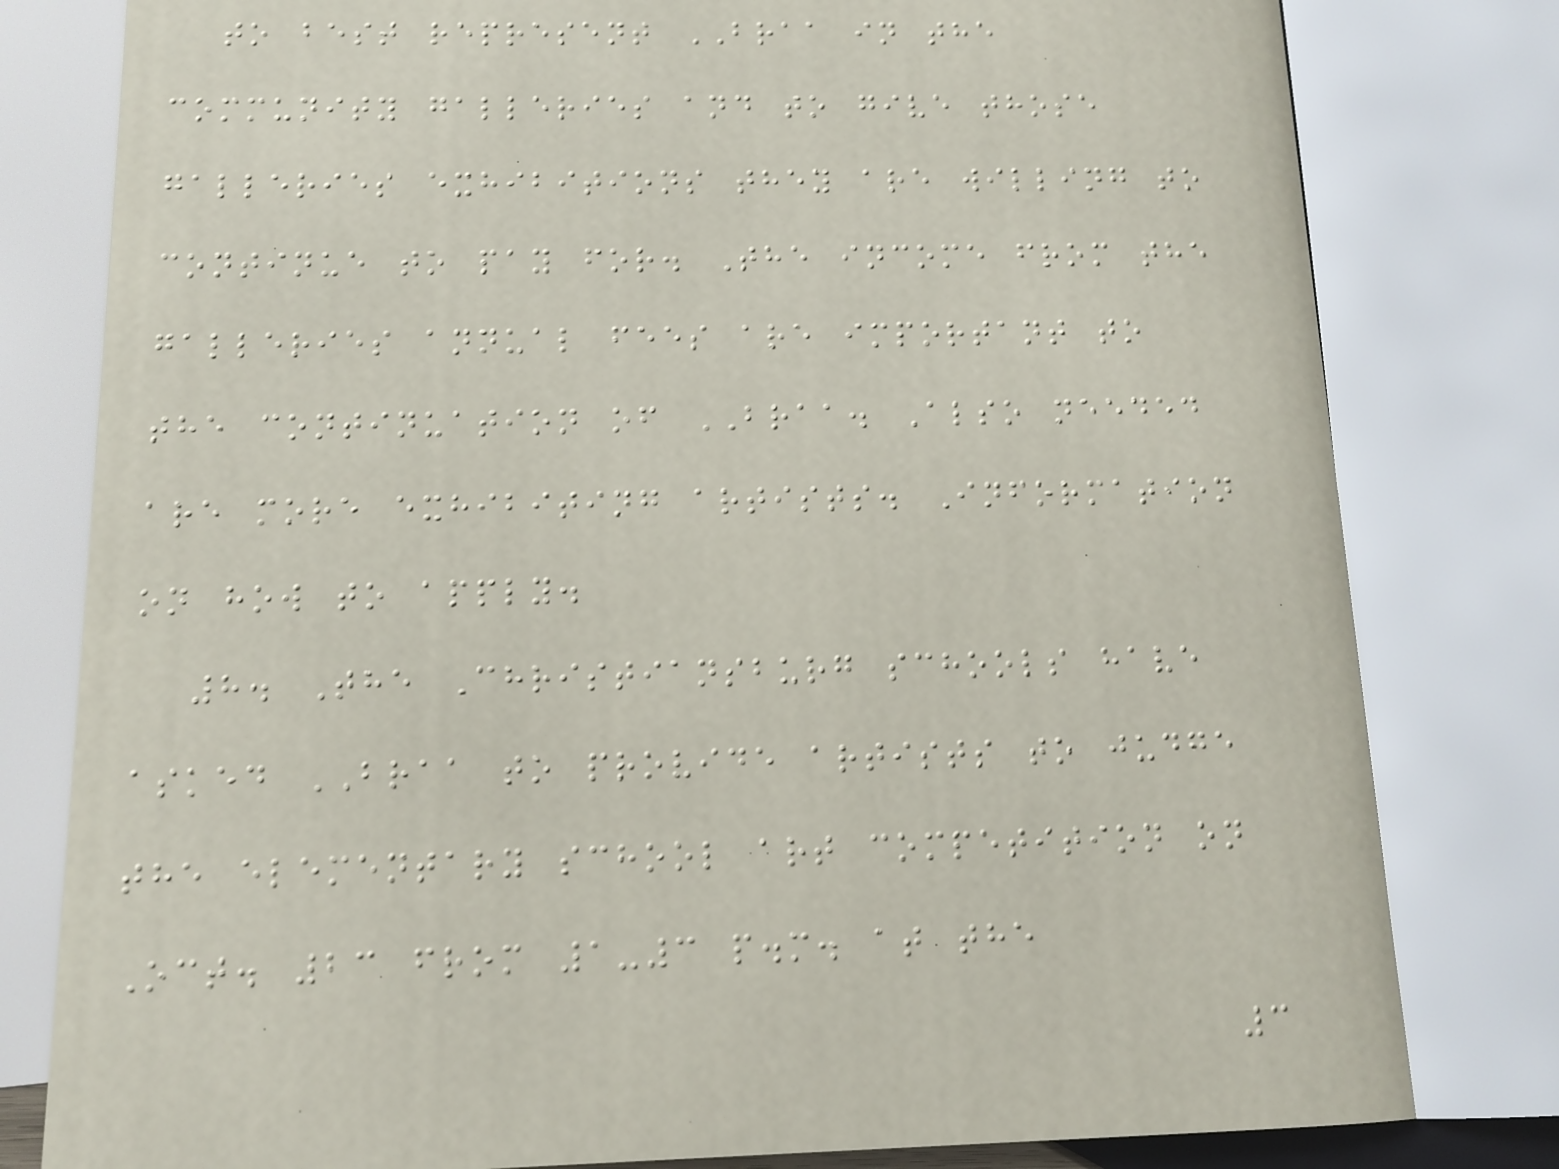to best represent BRAA in the
community galleries and to give those
galleries exhibitions they are willing to
continue to pay for. The income from the
galleries annual fees are important to
the continuation of BRAA. Also needed
are more exhibiting artists. Information
on how to apply.
8. The Christiansburg schools have
asked BRAA to provide artists to judge
the elementary school art competition on
Oct. 23 from 1-3 p.m. at the
3
